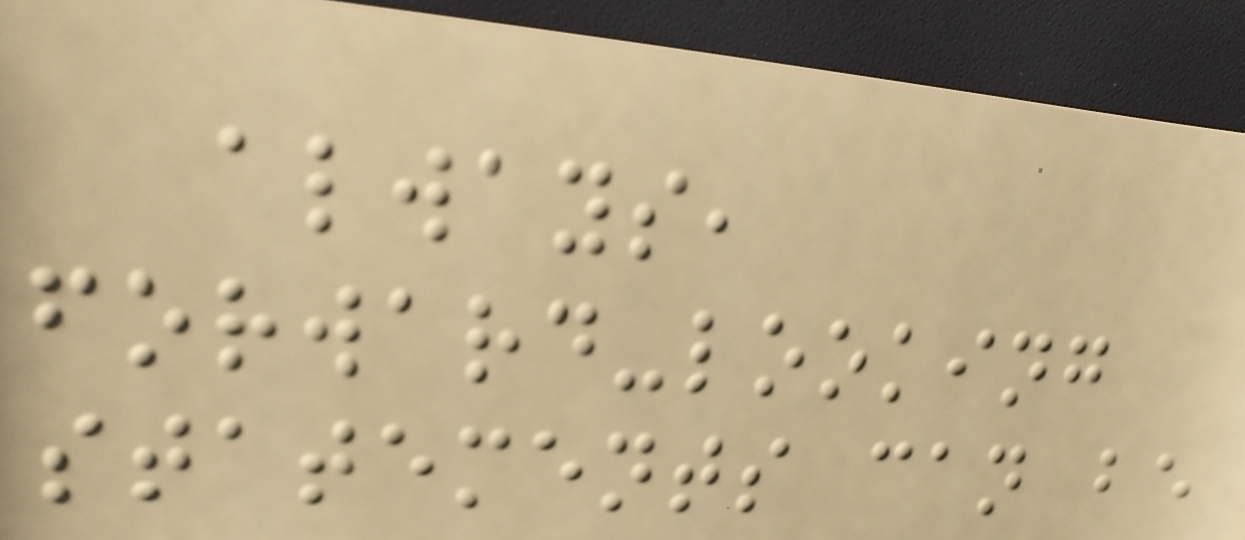always,
forward-looking
statements can be
